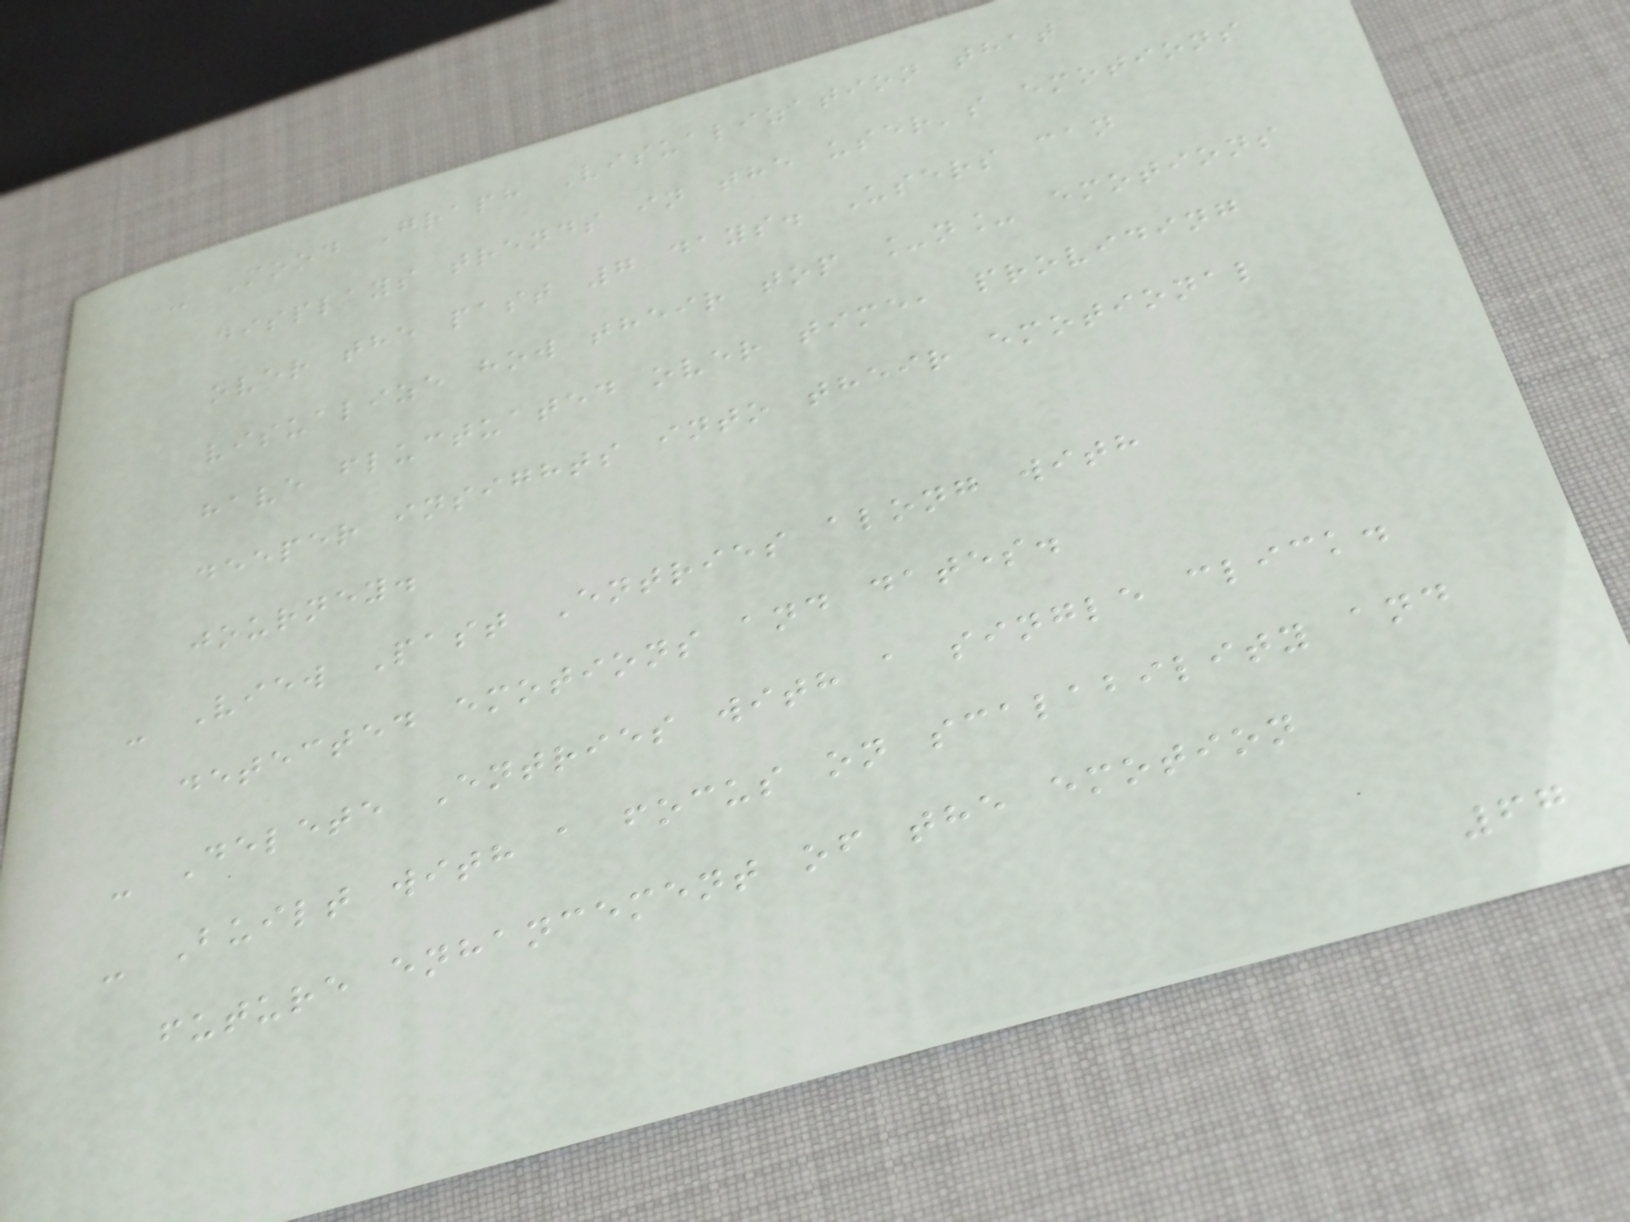- Mood Graph Visualization that
displays trends in the user's emotions
over the past 7 days. Users can
visualize how their top _n_ emotions
have fluctuated over time, providing
deeper insights into their emotional
journey.
- View Past Entries along with
detected emotions and dates.
- Delete Entries with a single click.
- Built with a focus on scalability and
future enhancement of the emotion
67
